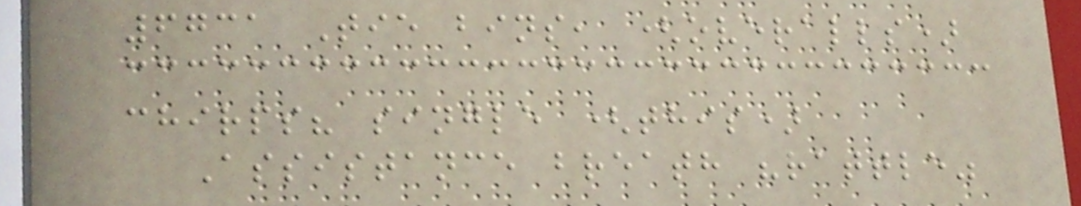6731 Tie bins, (overalls)
chirps? single (this)
Assistance breath "rattle"
